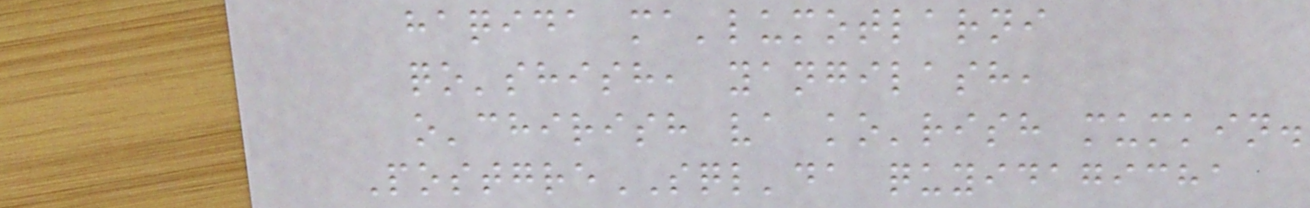haqida ma'lumotlarni
qo'shish, yangilash,
o'chirish va ko'rish mumkin.
PostgreSQL'da quyidagicha
